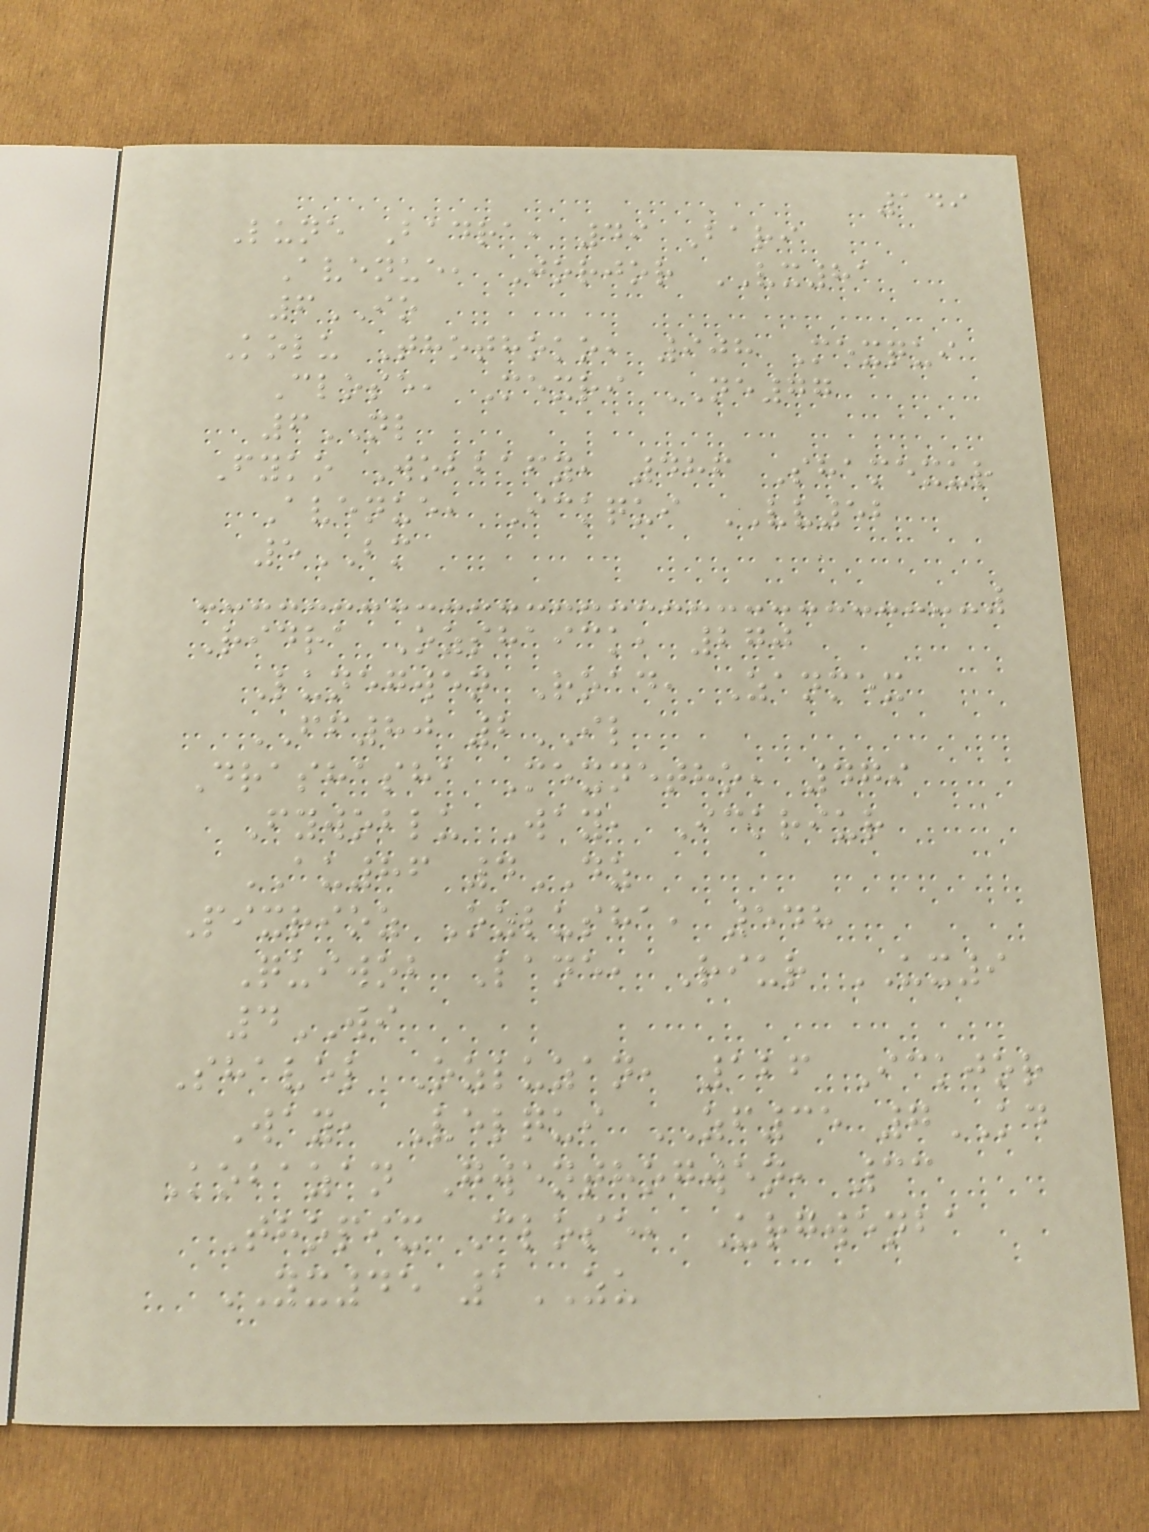149
Lune Badra, 49 Bari
Avenue, Jorjor VX81
6IO
Kolu Thothoko, 908 Mexqui
Close, Mexri NE77
6NL
Fyko Wobbafy, 486 Shamexur
Avenue, Ickqui VV52
5BM
Ridra Ozshaick, 270
Lunegwen Road, Zanmex
FF80 2IL
Drashasha Mexnetho, 479
Fywoblu Way, Ickriur
AU86 4DZ
Pixrioz Ozlusha, 548
Quiwob Lane, Riur UX9
4WI
Shavel Ozluzan, 126 Ickjor
Way, Velqui ZF35 7KD
Kobazan Gwenthogwen, 33
Thopix Close, Urgwenba
YX45 1ZU
